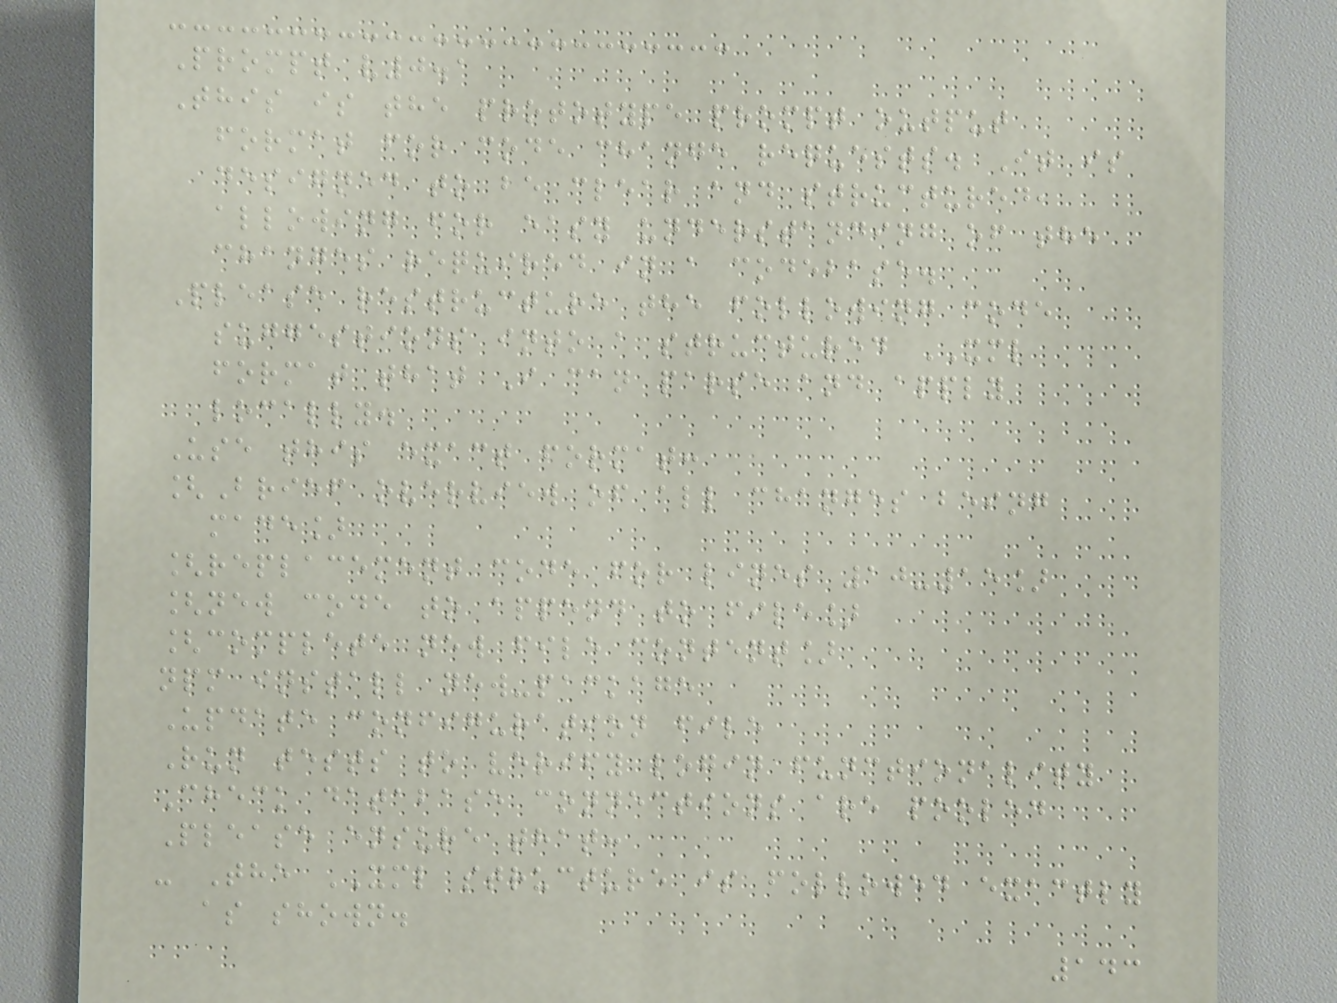Prompt v0.1
This is the prototype prompt output
format for code change requests. It is
designed to be clear and structured,
allowing for easy understanding of the
changes required in a codebase.
Please restructure the following code
suggestions into a structured XML
format that I can parse and apply
locally.
Use this exact format:
[Brief overview of all changes being
made]
[replacement code for lines 10-15]
[new code to append to file]
[complete new file content]
npm install new-package
Update configuration file
Run tests to verify login functionality
Check database connections are pooled
Please ensure that:
- The XML structure is followed exactly
as shown.
143
